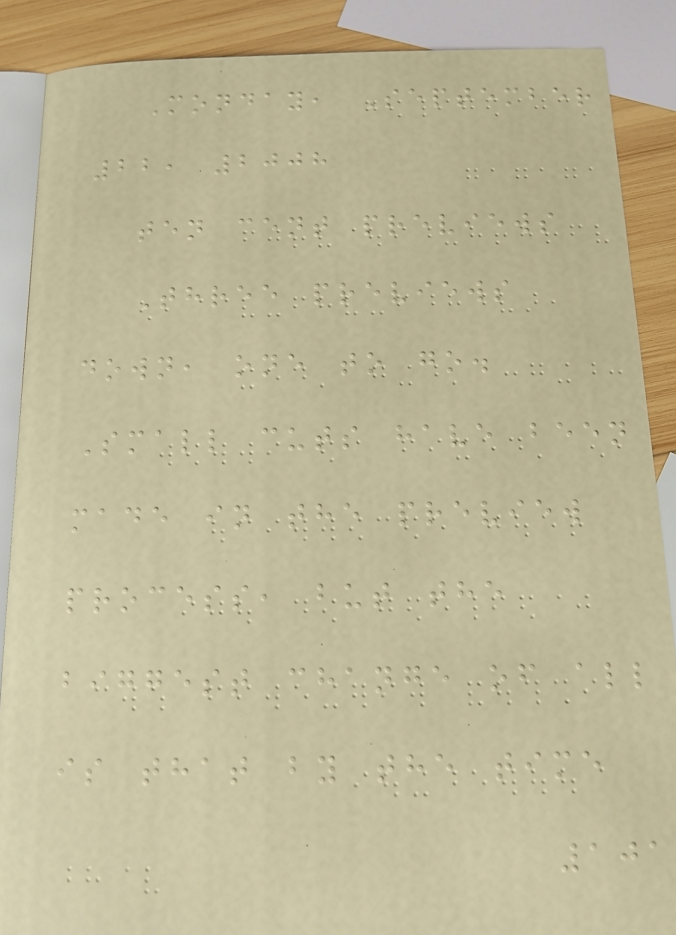Monday, September
22, 2008
ten cent previews
Three previews
down, one to go.
Small cuts have been
made in the preview
process, but the
biggest change of all
is that by the time
101
